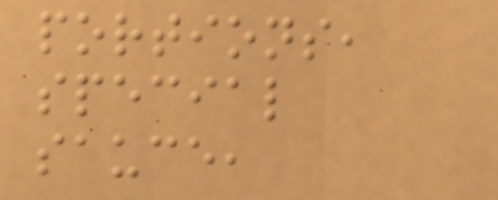portions,
special
sauce,
